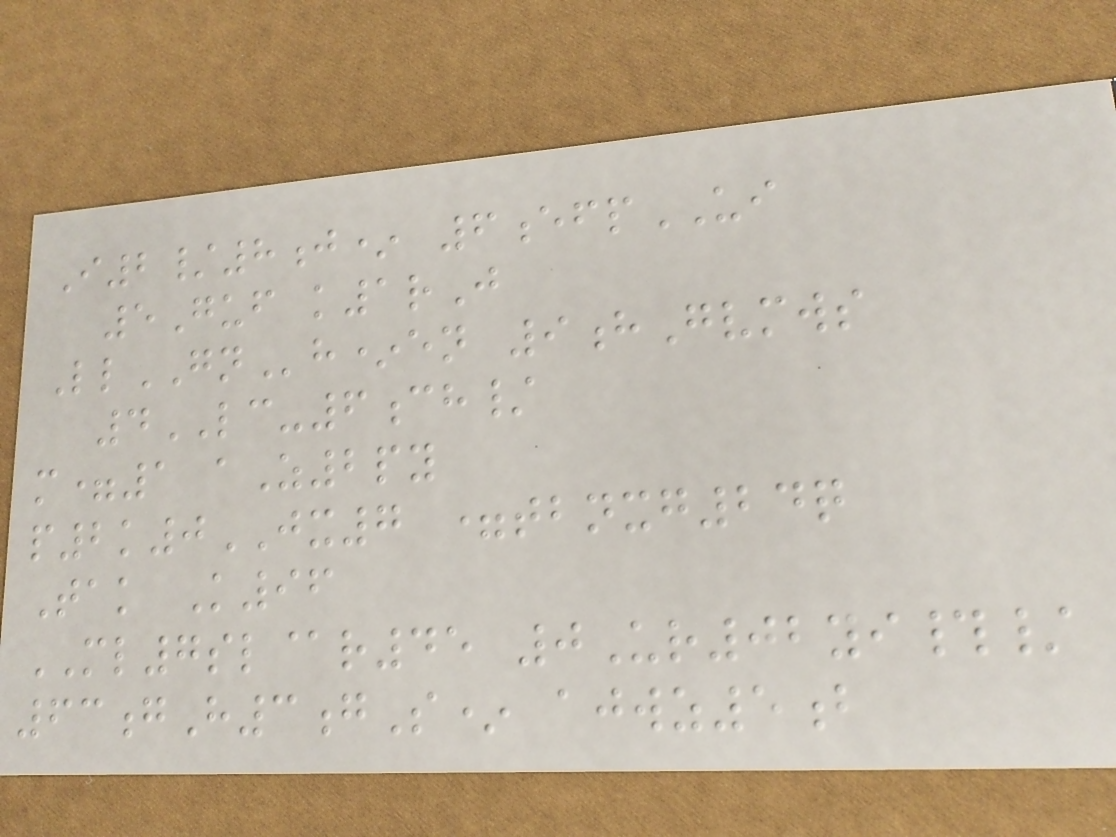I2/8j* 6efpUI
5Guf k1rJ
LlGNh*en 9hGvmws
4LC-6ch/
m=1 aZ2py
p2k0JX7 =tbnxg24q
Tak K96
ML7sl@r45 0Ur02yi#/
63gH3gS* ajwz5b
